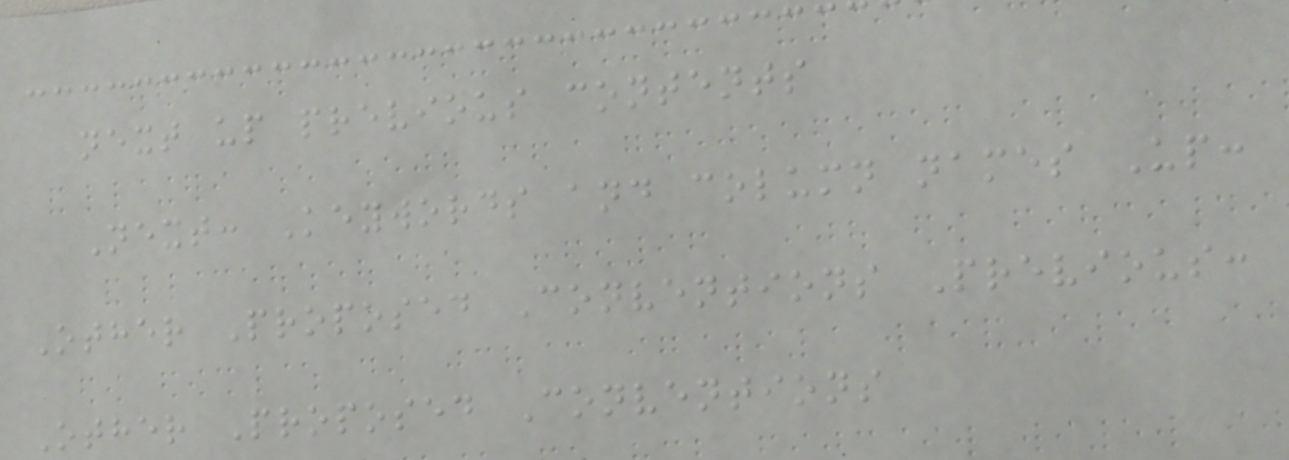next up previous contents
Next: Keywords and column names Up:
Other Proposed Conventions Previous:
Other Proposed Conventions
